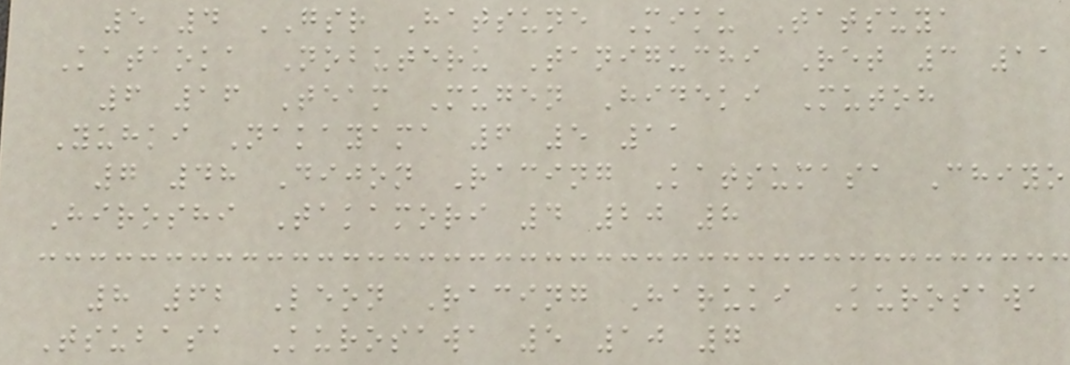5 4 GSR Hatsune Miku Tatsuya
Kataoka Nobuteru Taniguchi Ret 3 11
6 16 Team Mugen Hideki Mutoh
Yuhki Nakayama 6 5 11
7 48 Dijon Racing Katsumasa Chiyo
Hiroshi Takamori 4 20 8
8 62 Leon Racing Haruki Kurosawa
Tsubasa Kurosawa 5 10 7
